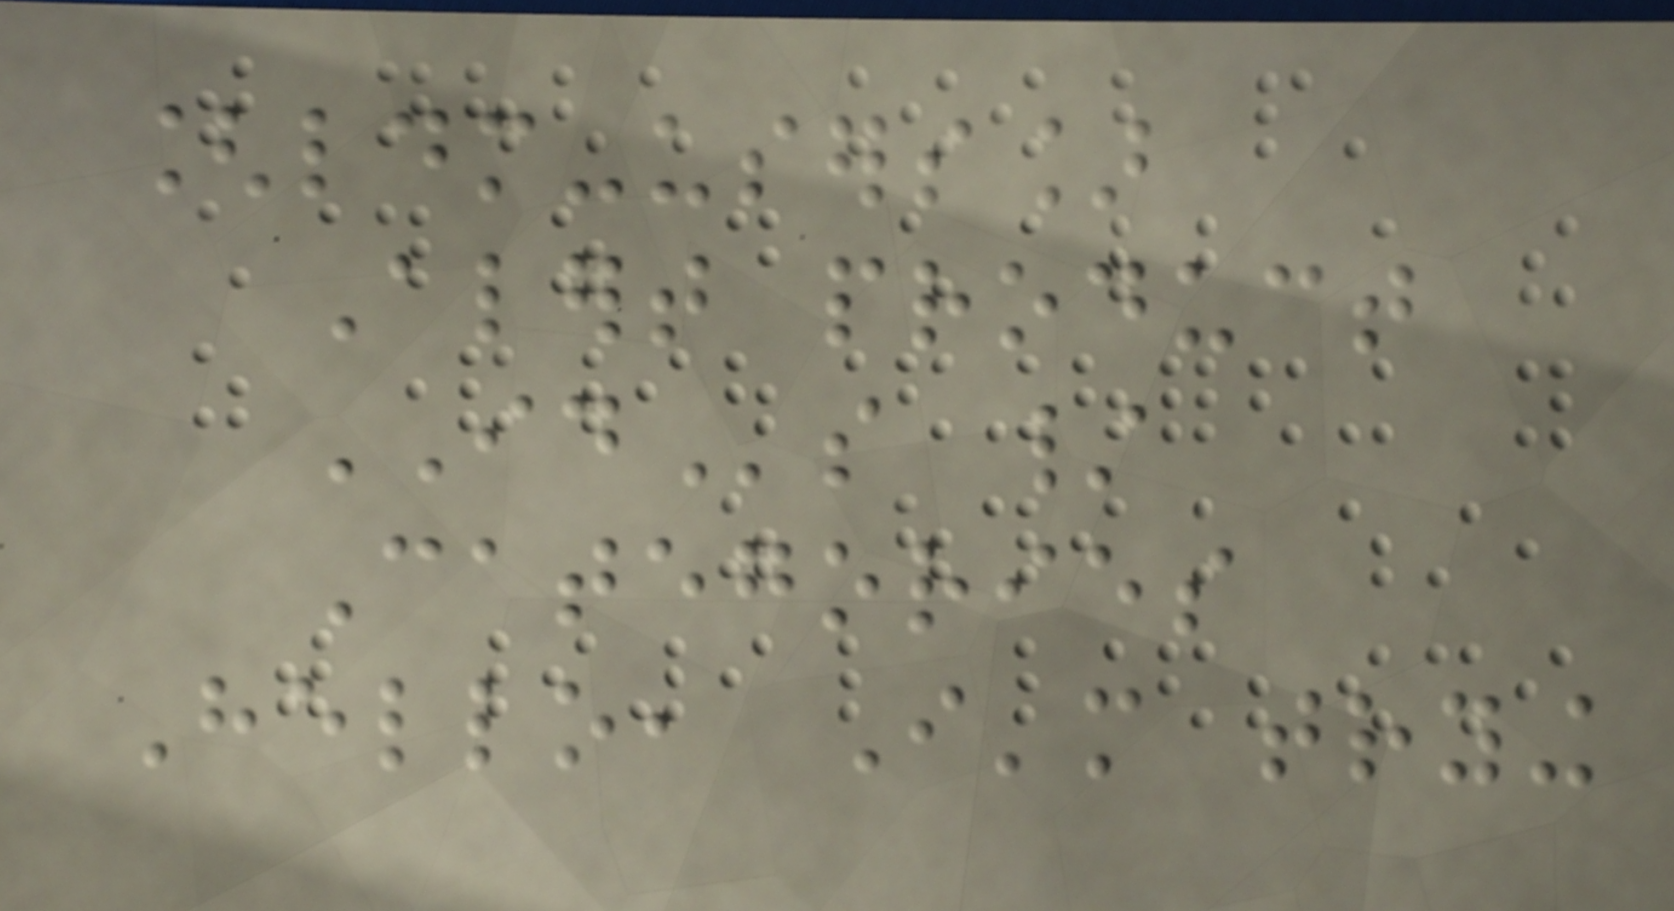[ldm-users]
Alert product
IDs /
Categories
Hello, I'm trying
